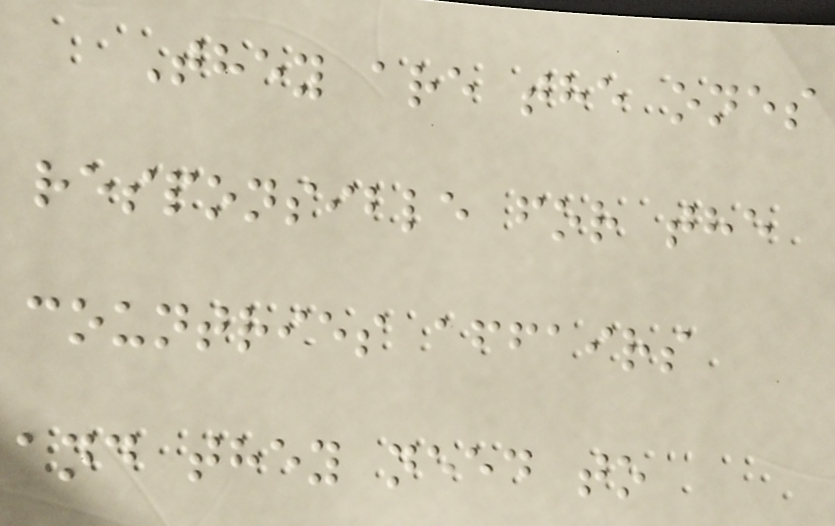They are the ones
responsible for the
countries affairs
and they need to
